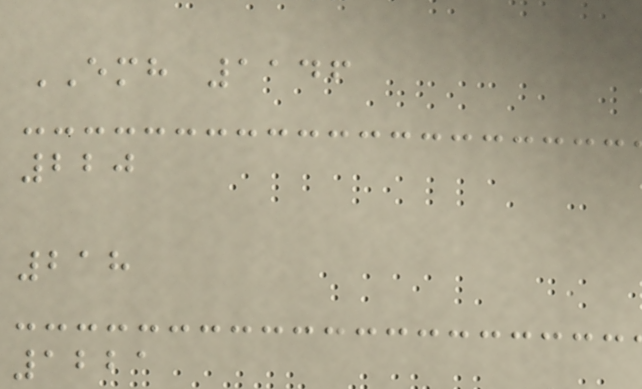EMH 1146
220
218
1221
